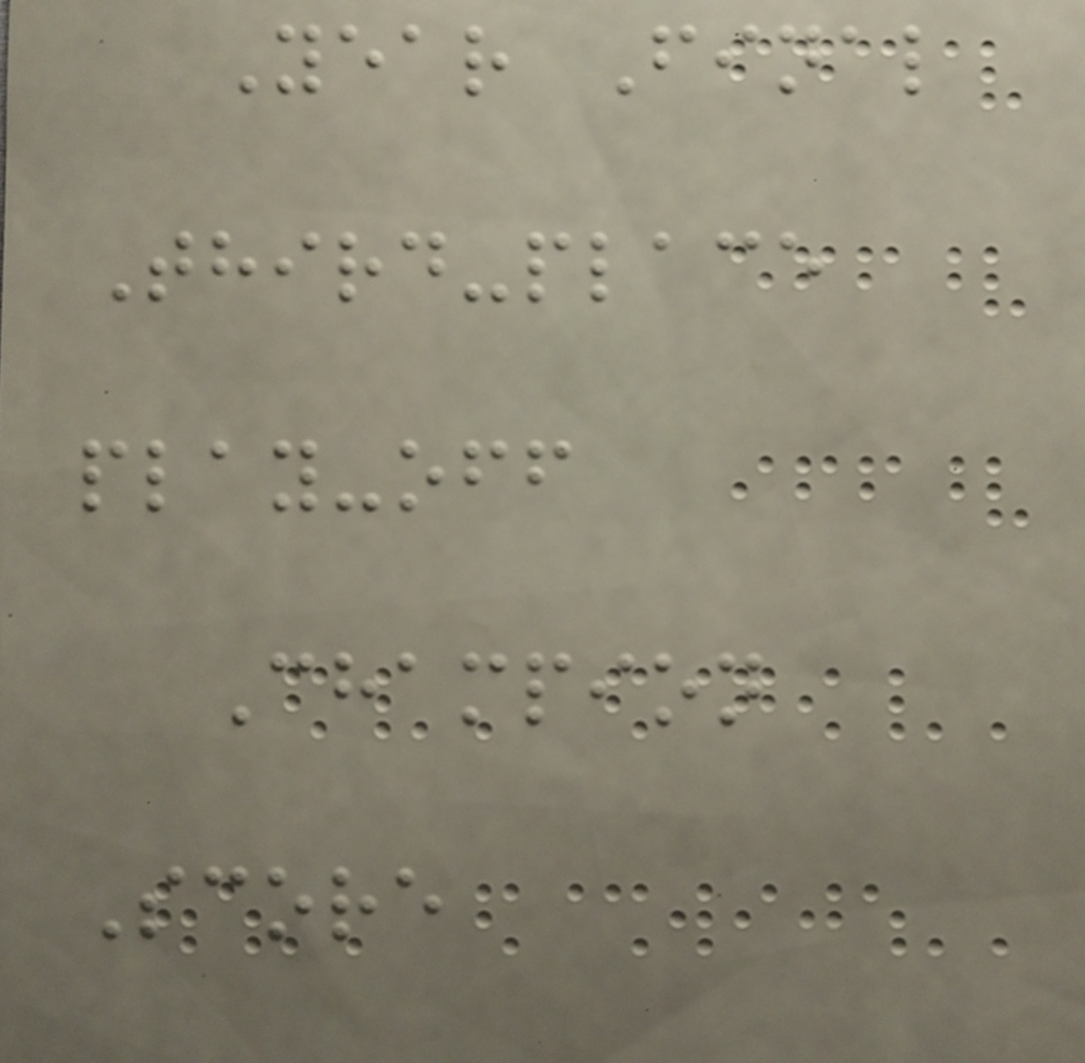Year Final
Third-place
play-off
Champion
Score
